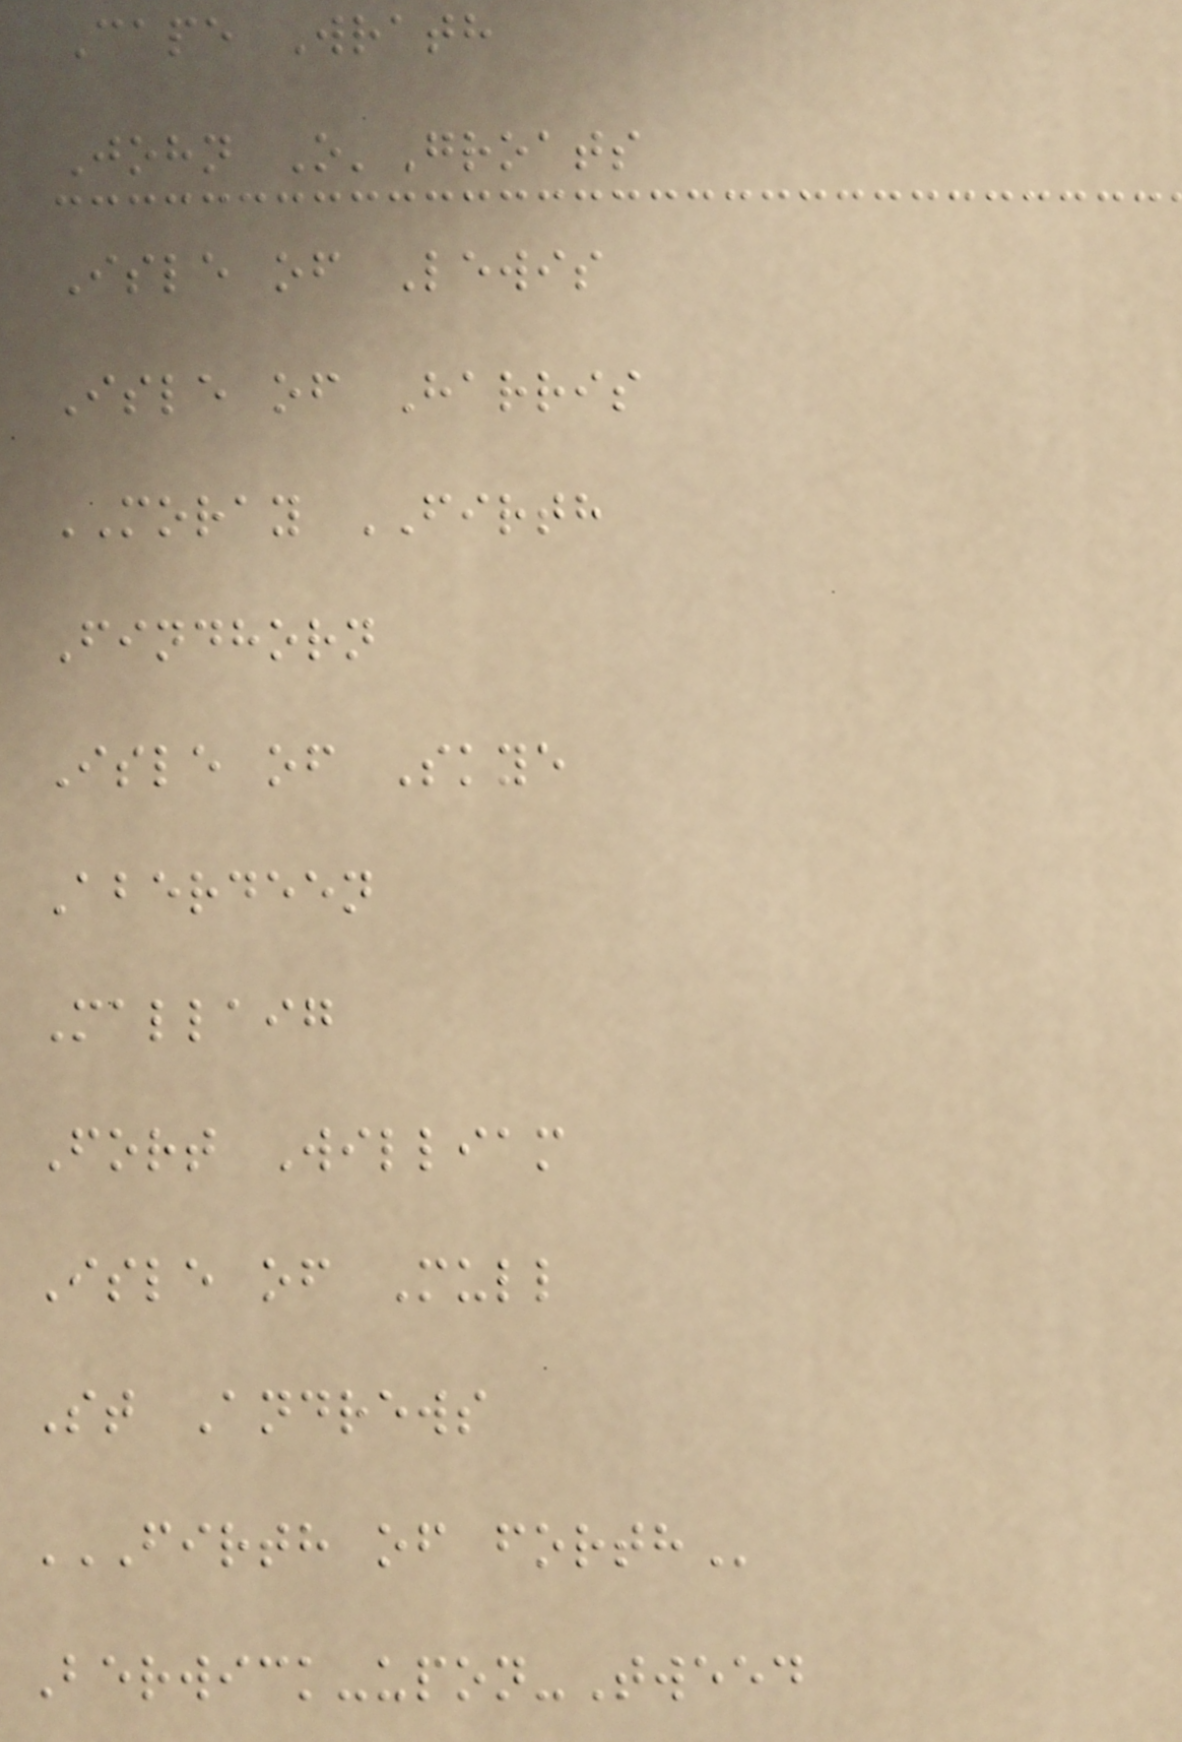Cape Wrath
John O'Groats
Isle of Lewis
Isle of Harris
MORAY FIRTH
Findhorn
Isle of Skye
Aberdeen
Mallaig
Fort William
Isle of Mull
St Andrews
FIRTH OF FORTH
Berwick-upon-Tweed
